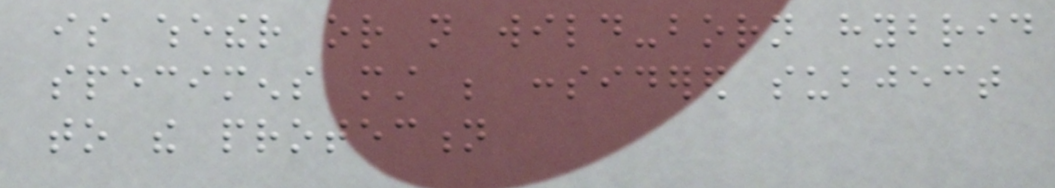is whether or not wild-born hybrid
specimens must be considered subject
to the protection
